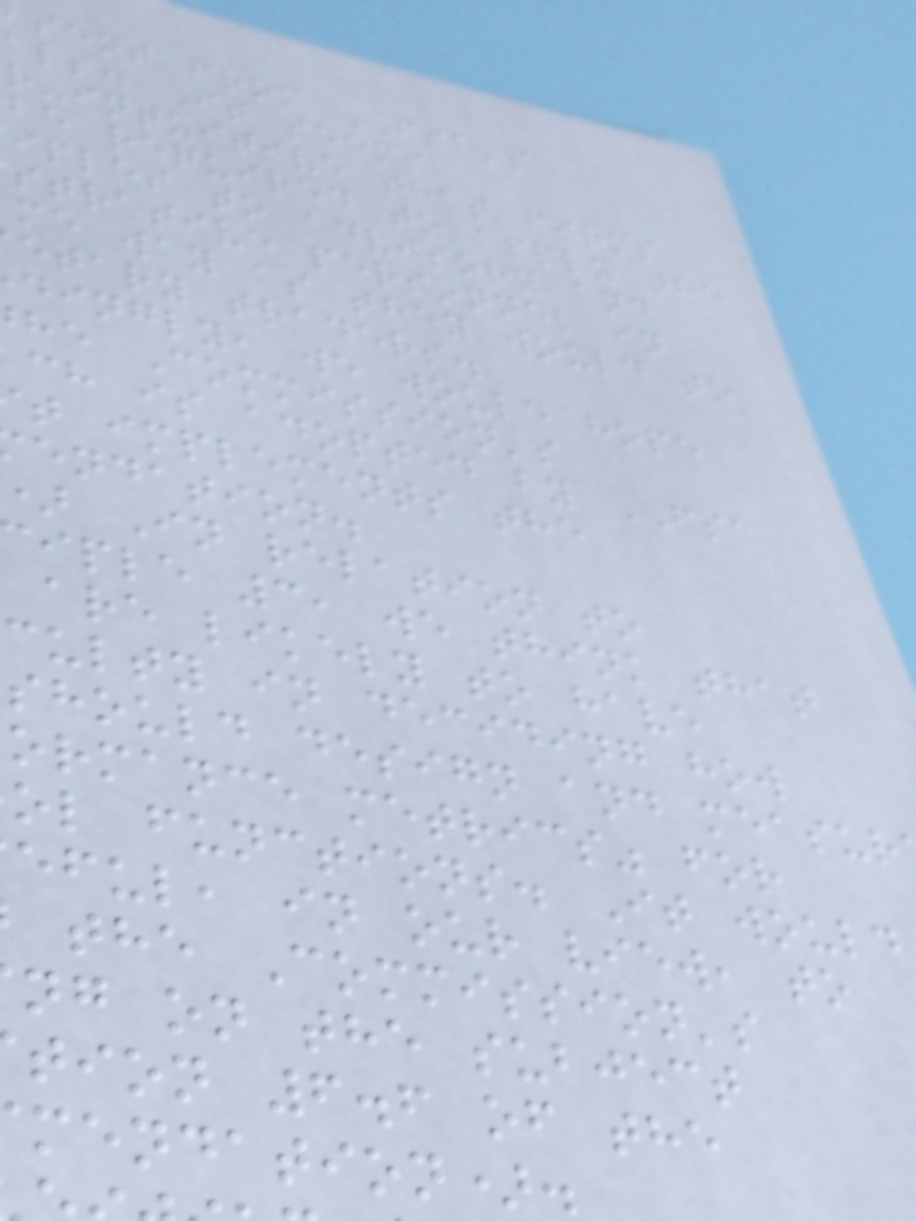bsent from FSA's
als. It seems
r-intuitive that firms
be required to apply the
iples to advisory and
strative personnel in
me way as they would to
etary traders.
dingly, we would hope
he Commission's
ch is adopted by FSA
t implements the
endation.
In relation to
iple 3, we think that
are likely to have
culty in deciding how
should design and measur
ormance metrics" for
ol functions. It would
eful, in our view, to
the Commission's
ng on the subject
tion 6.6 of the
mendation).
